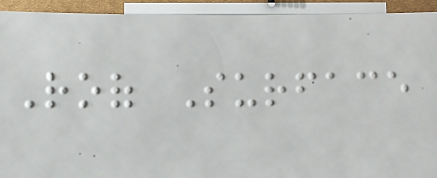Roof Surface
